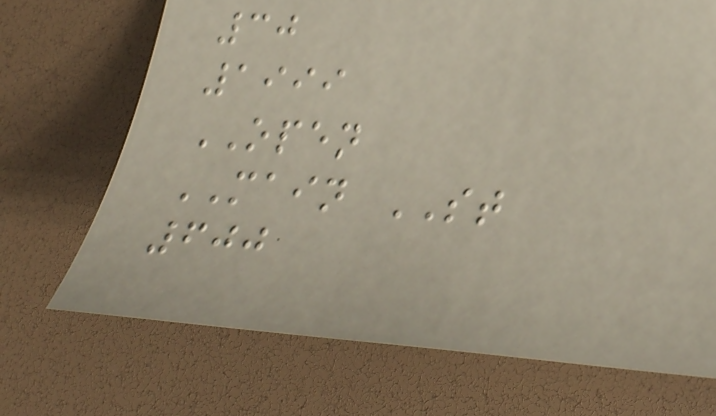30
1999
OPEN
MAIN ST
600
